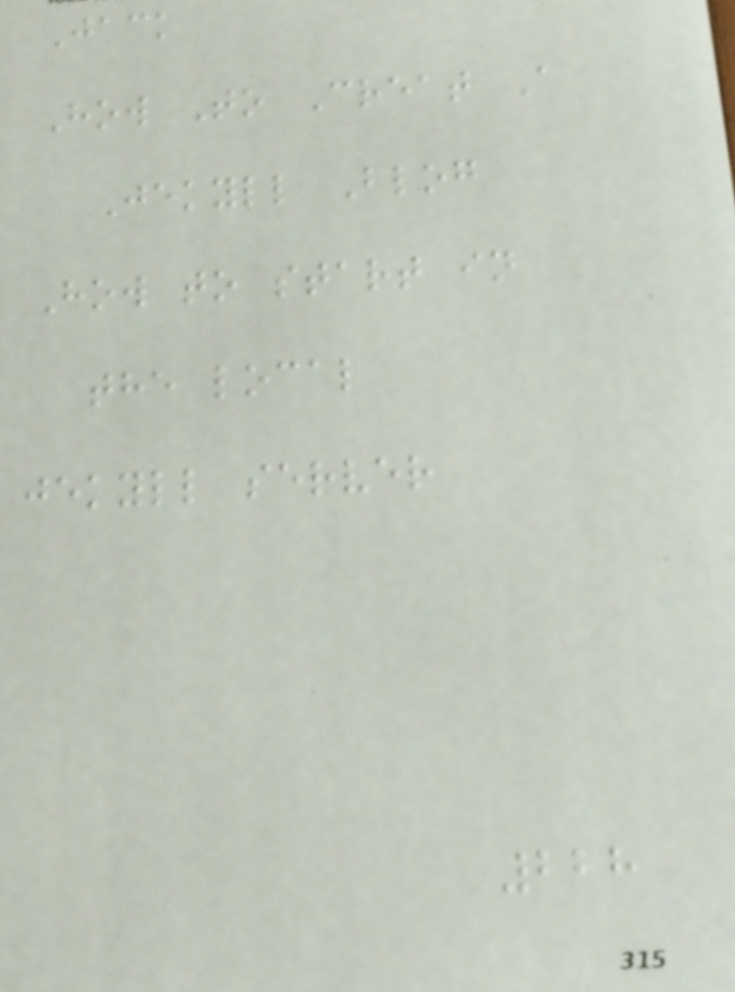Jack
How To Creat A
Jekyll Blog
How to start in
the local
jekyll server
228
